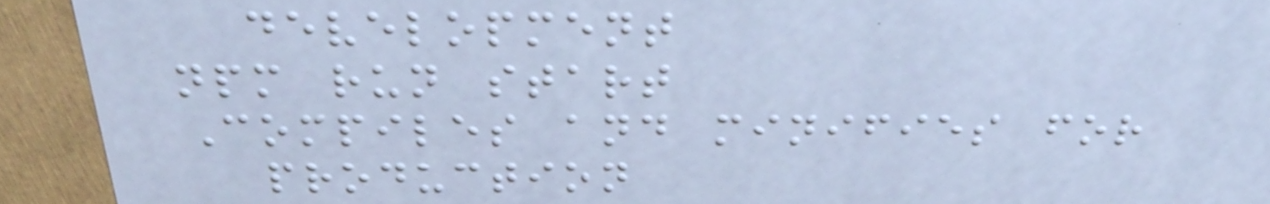development
npm run start
Compiles and minifies for
production
